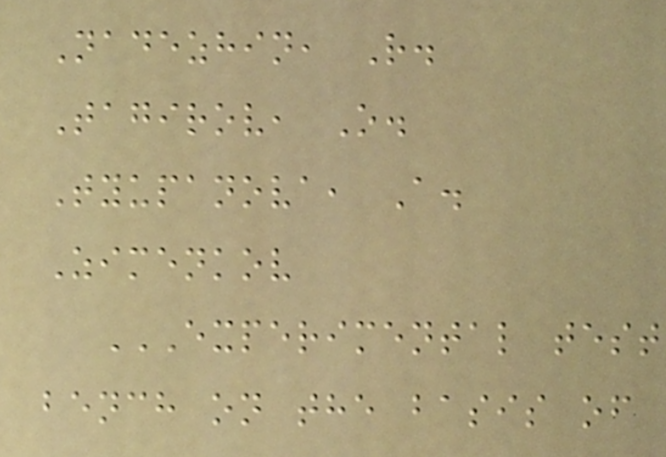Nadezhin, R.
Tagirov, O.
Tyupanova, A.
Zimenkov
EXPERIMENTAL TEST
BENCH ON THE BASIS OF
